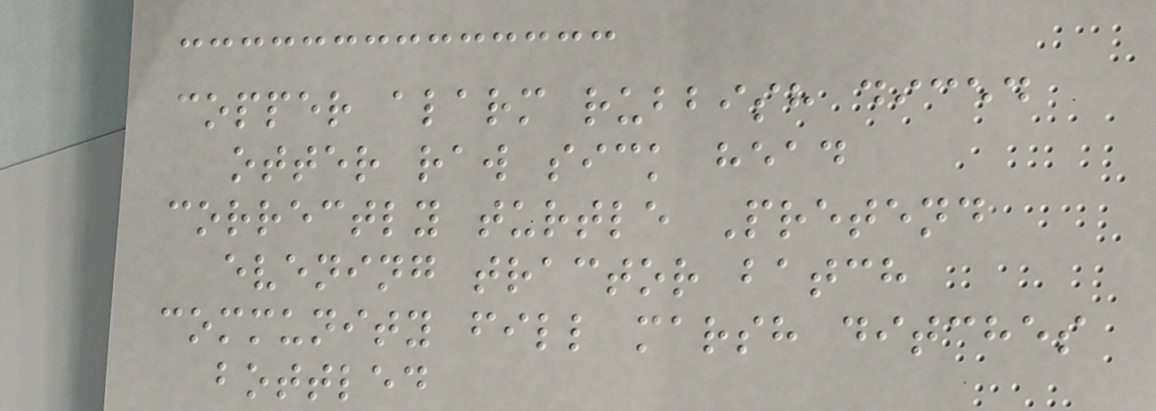copper alarm rubbish diced
otter raw sick head
correctly turtle Pretend
evening tractor batch
community fill marsh ditches
bottled
